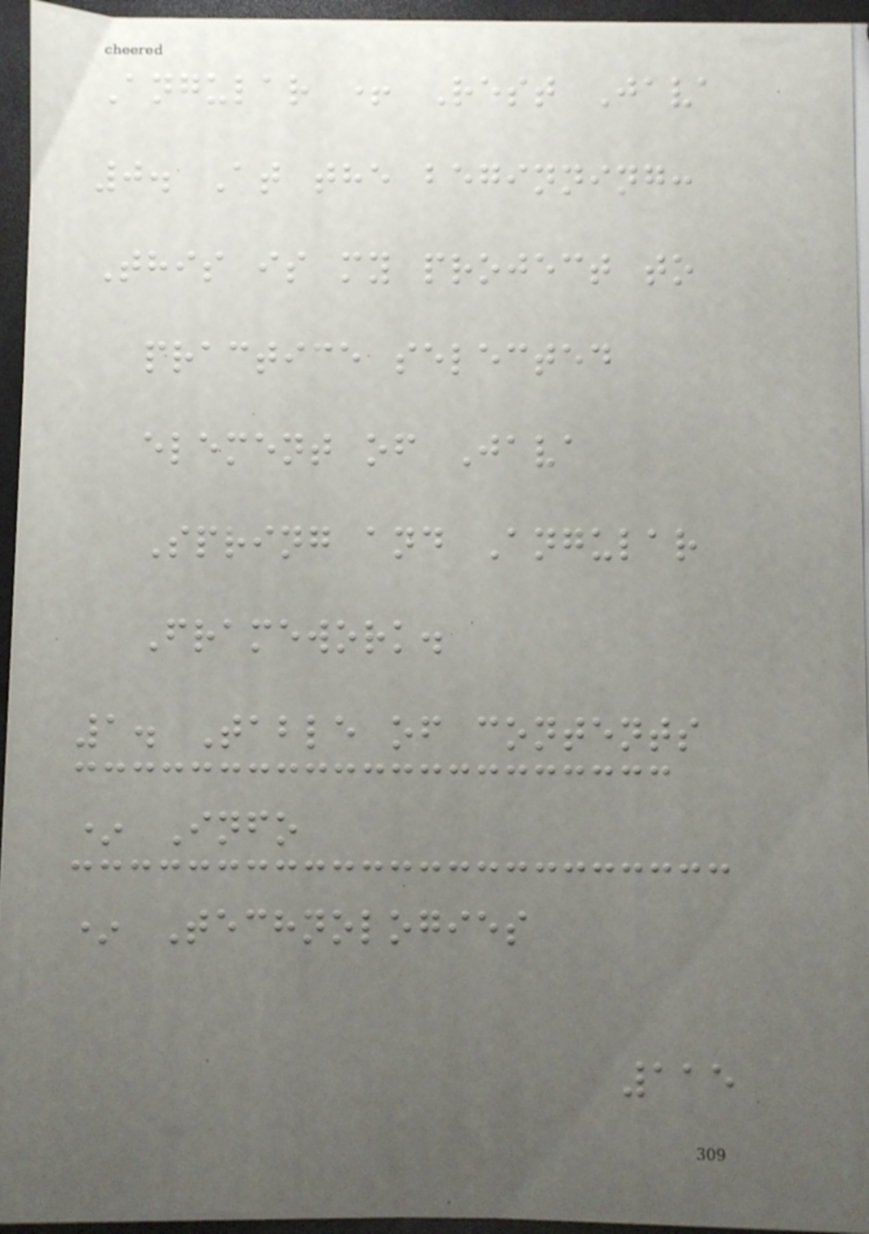Angular + Rest Java
0. At the beginning:
This is my project to
practice selected
element of Java
Spring and Angular
Framework.
1. Table of contents
* Info
* Technologies
115
